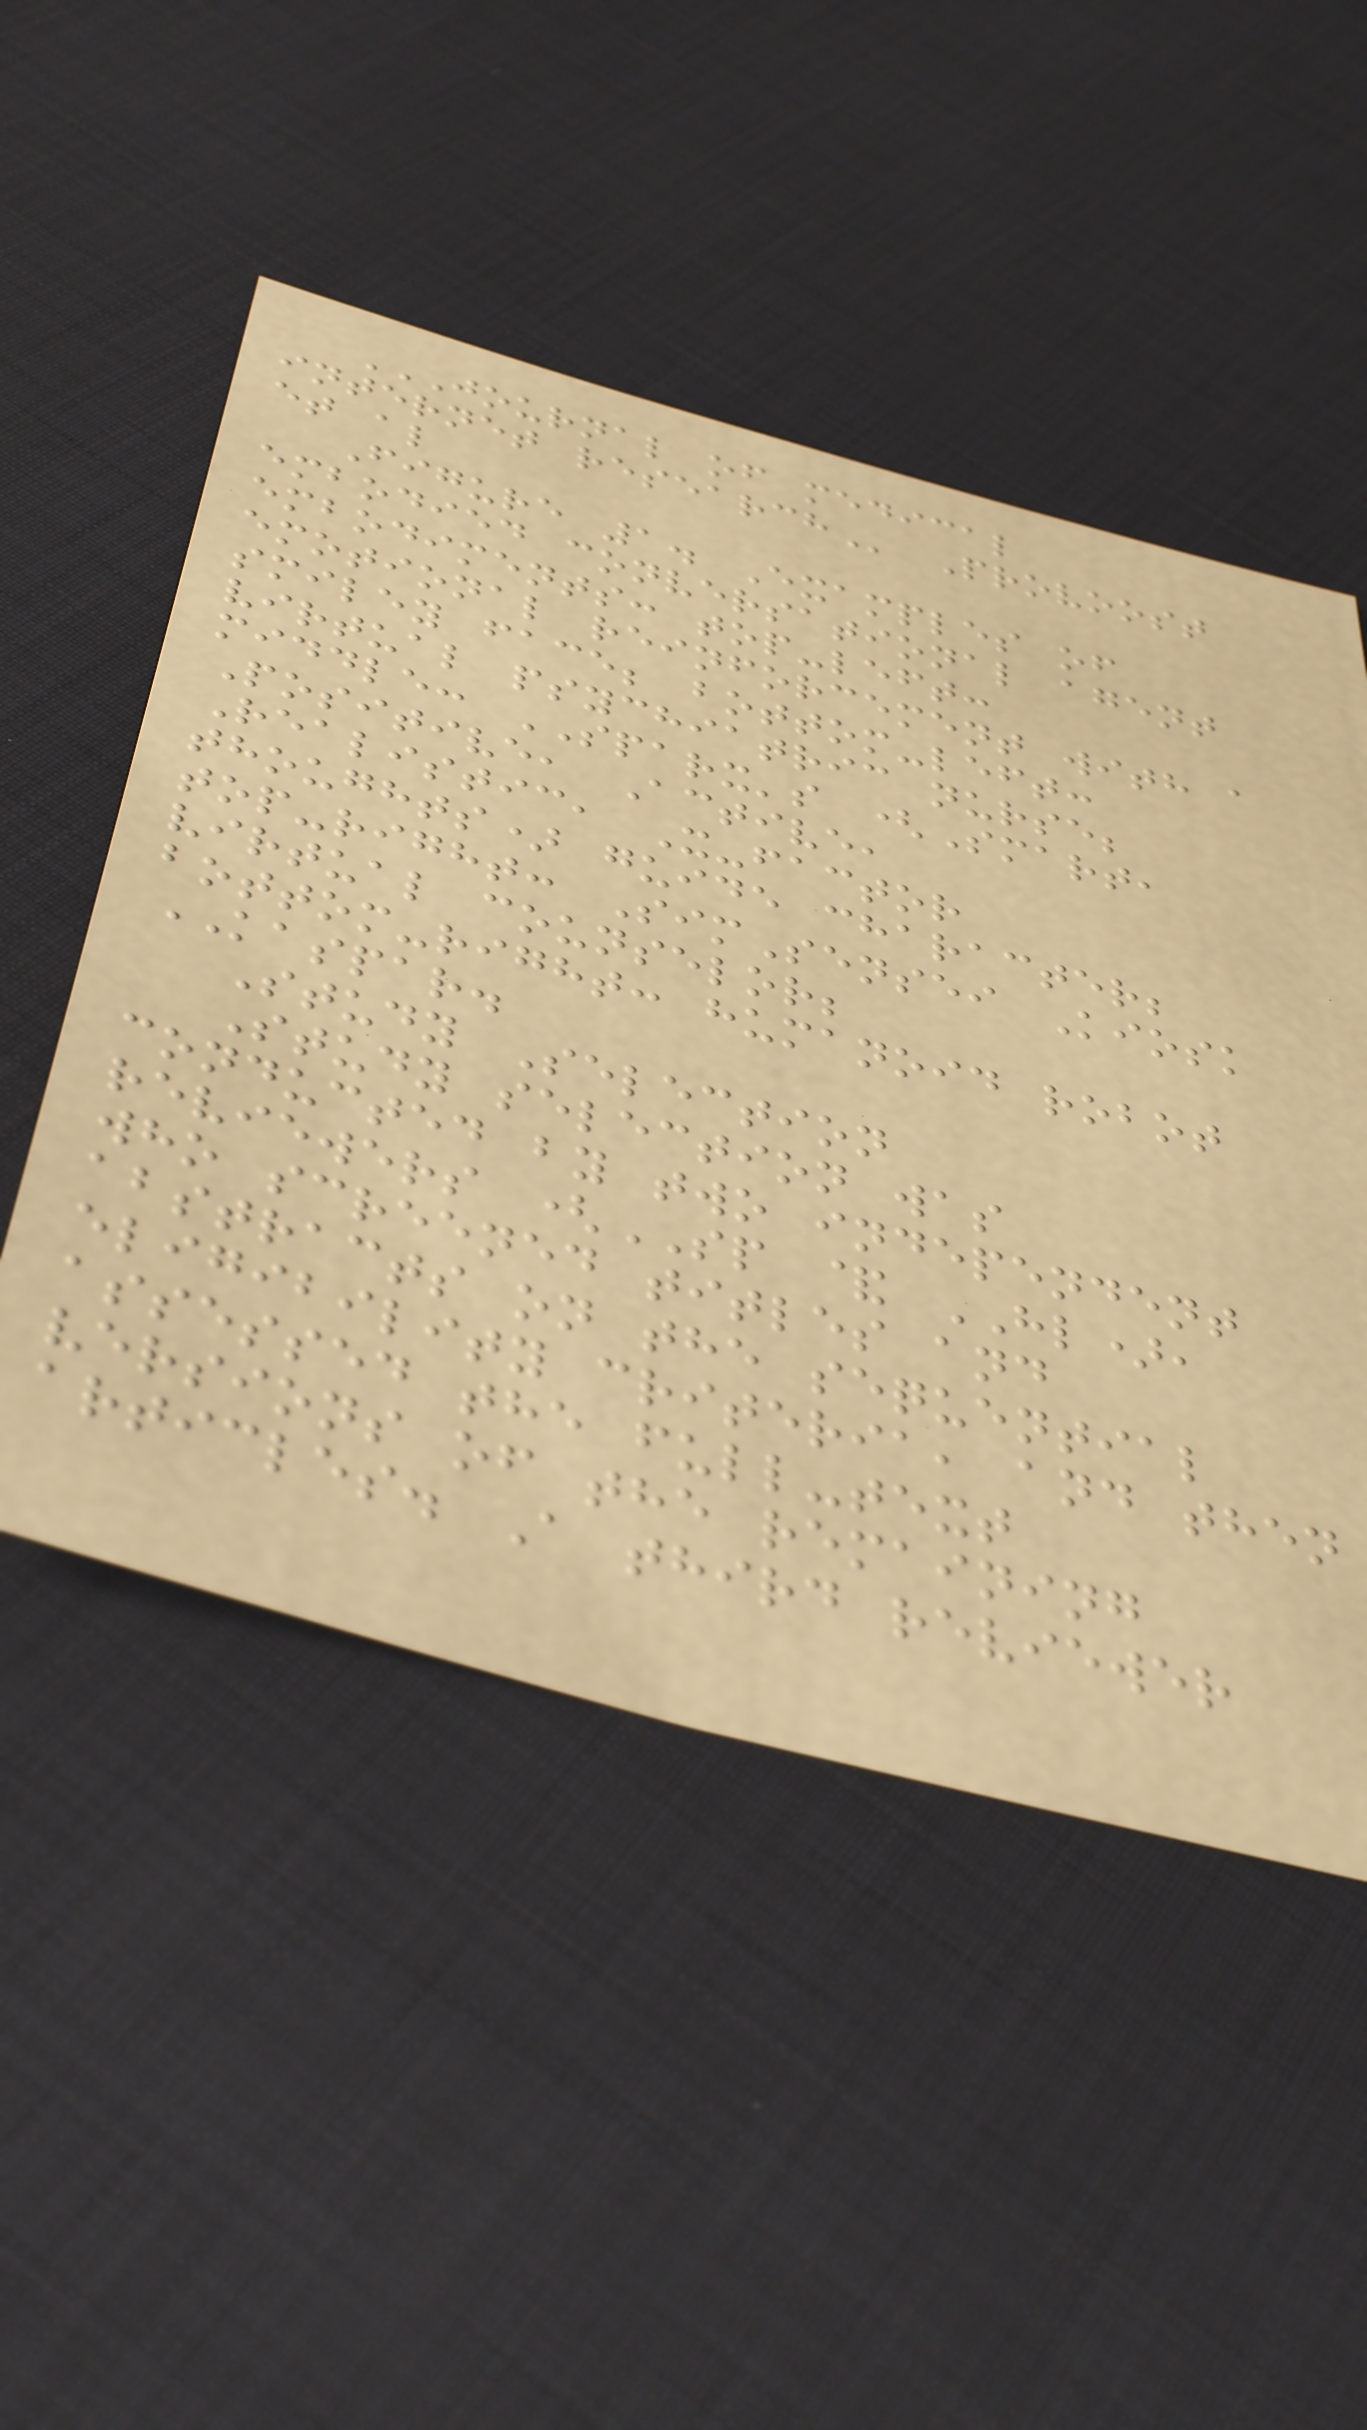JOURNAL OF MEDICAL
INTERNET RESEARCH Provoost
et al
Figure 1. Examples of
embodied conversational agent
embodiments: top-left:
emotional reinforcement with a
smiley face; bottom-left:
virtual psychiatric nurse;
middle: SPARX's (Smart,
Positive, Active,
Realistic, X-factor
thoughts) guide character;
top-right: SimSensei Kiosk
virtual counselor;
bottom-right: humanoid robot
KASPAR.
Study Selection
Study selection was
conducted by two independent
reviewers (SP & HL),
who screened titles and
abstracts on the sequential
eligibility criteria, and then
assessed the full-text
versions of the remaining
articles. A third reviewer
